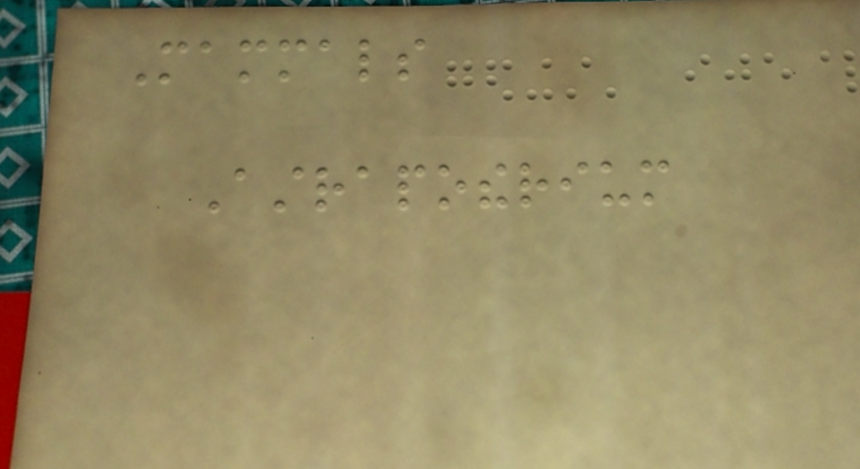Mammals
Astrapotherium
